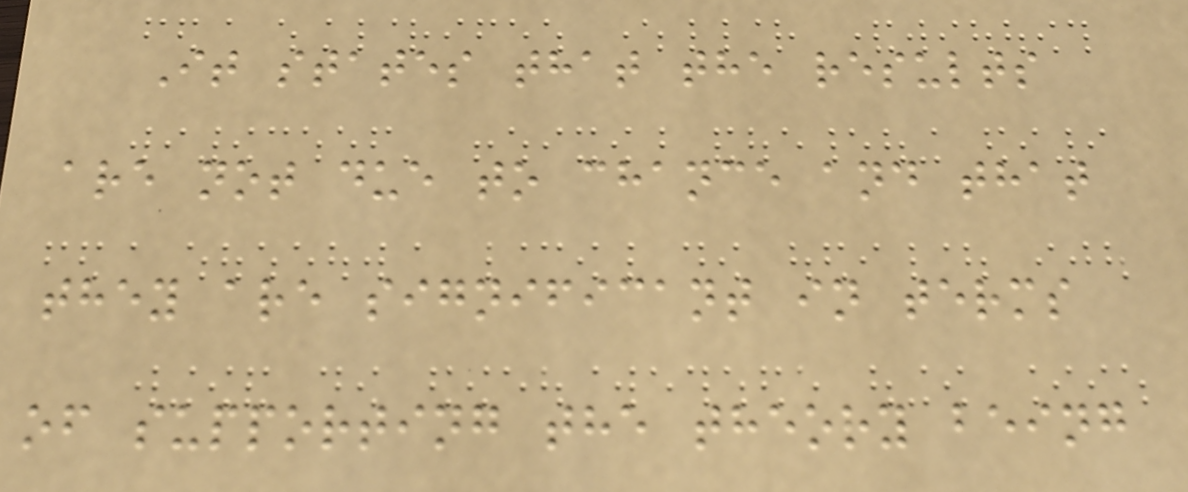It states that the results
are not due to chance and that
they are significant in terms
of supporting the theory being
